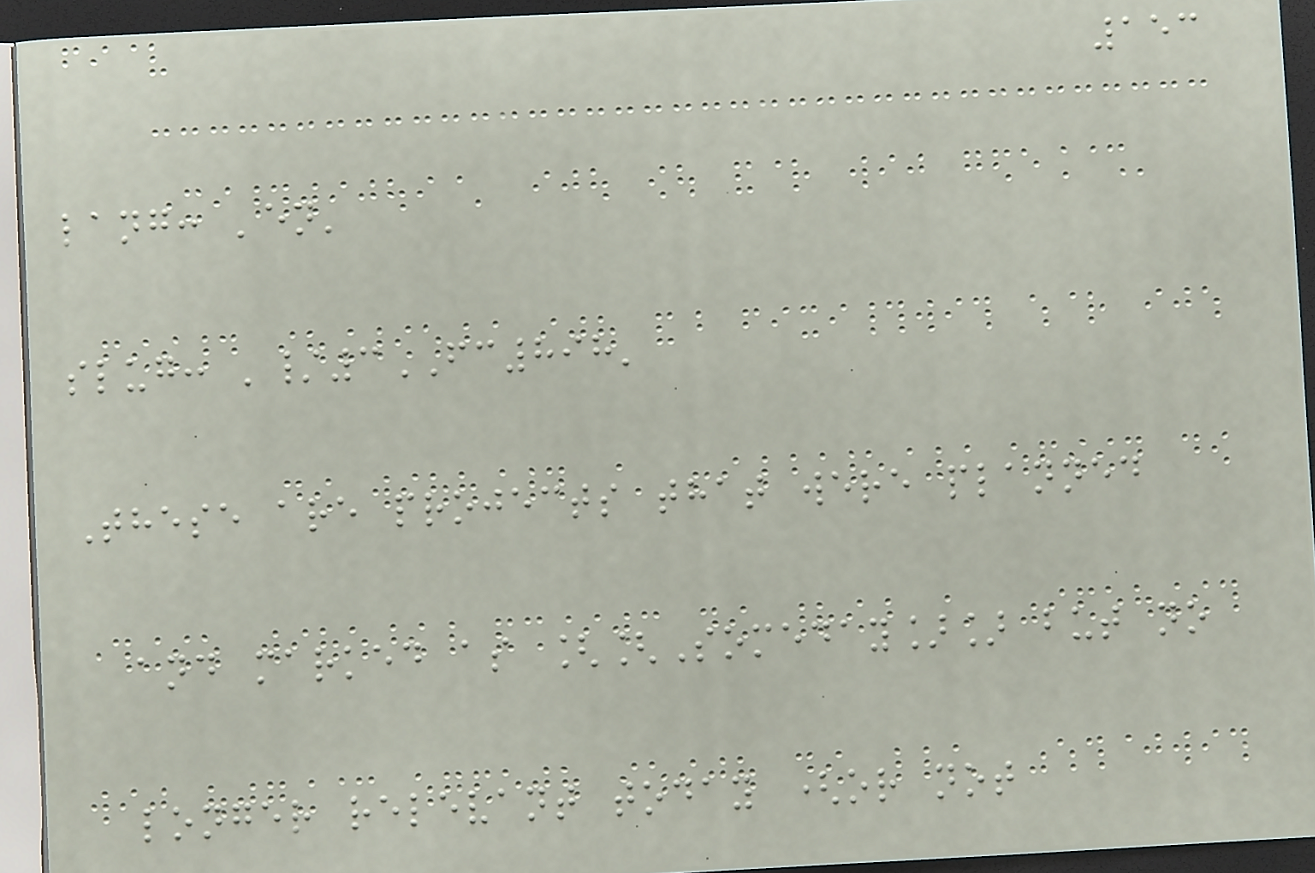153
lang: 'en'
slug: '/3FC898'
These are projects that were planned
and marked as [[Someday]] but no
longer relevant today (or not
